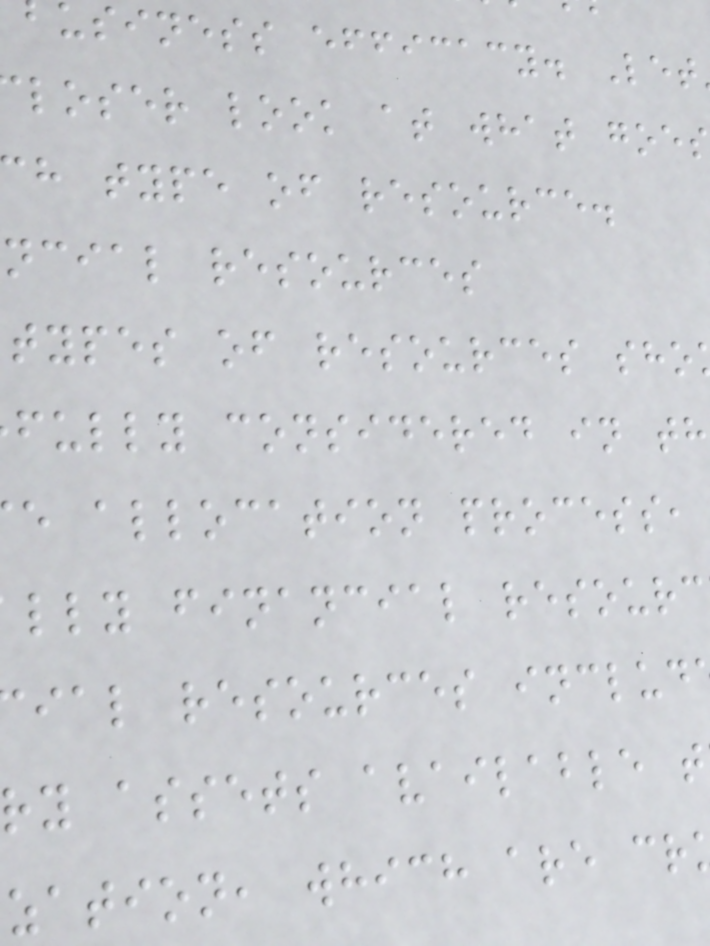usiness efficacy. Let
loser look at what goe
h type of resource.
ncial resources
types of resources sho
fully considered in th
e allocation process,
lly financial resourc
ial resources includ
ry assets available t
zation, which are cr
